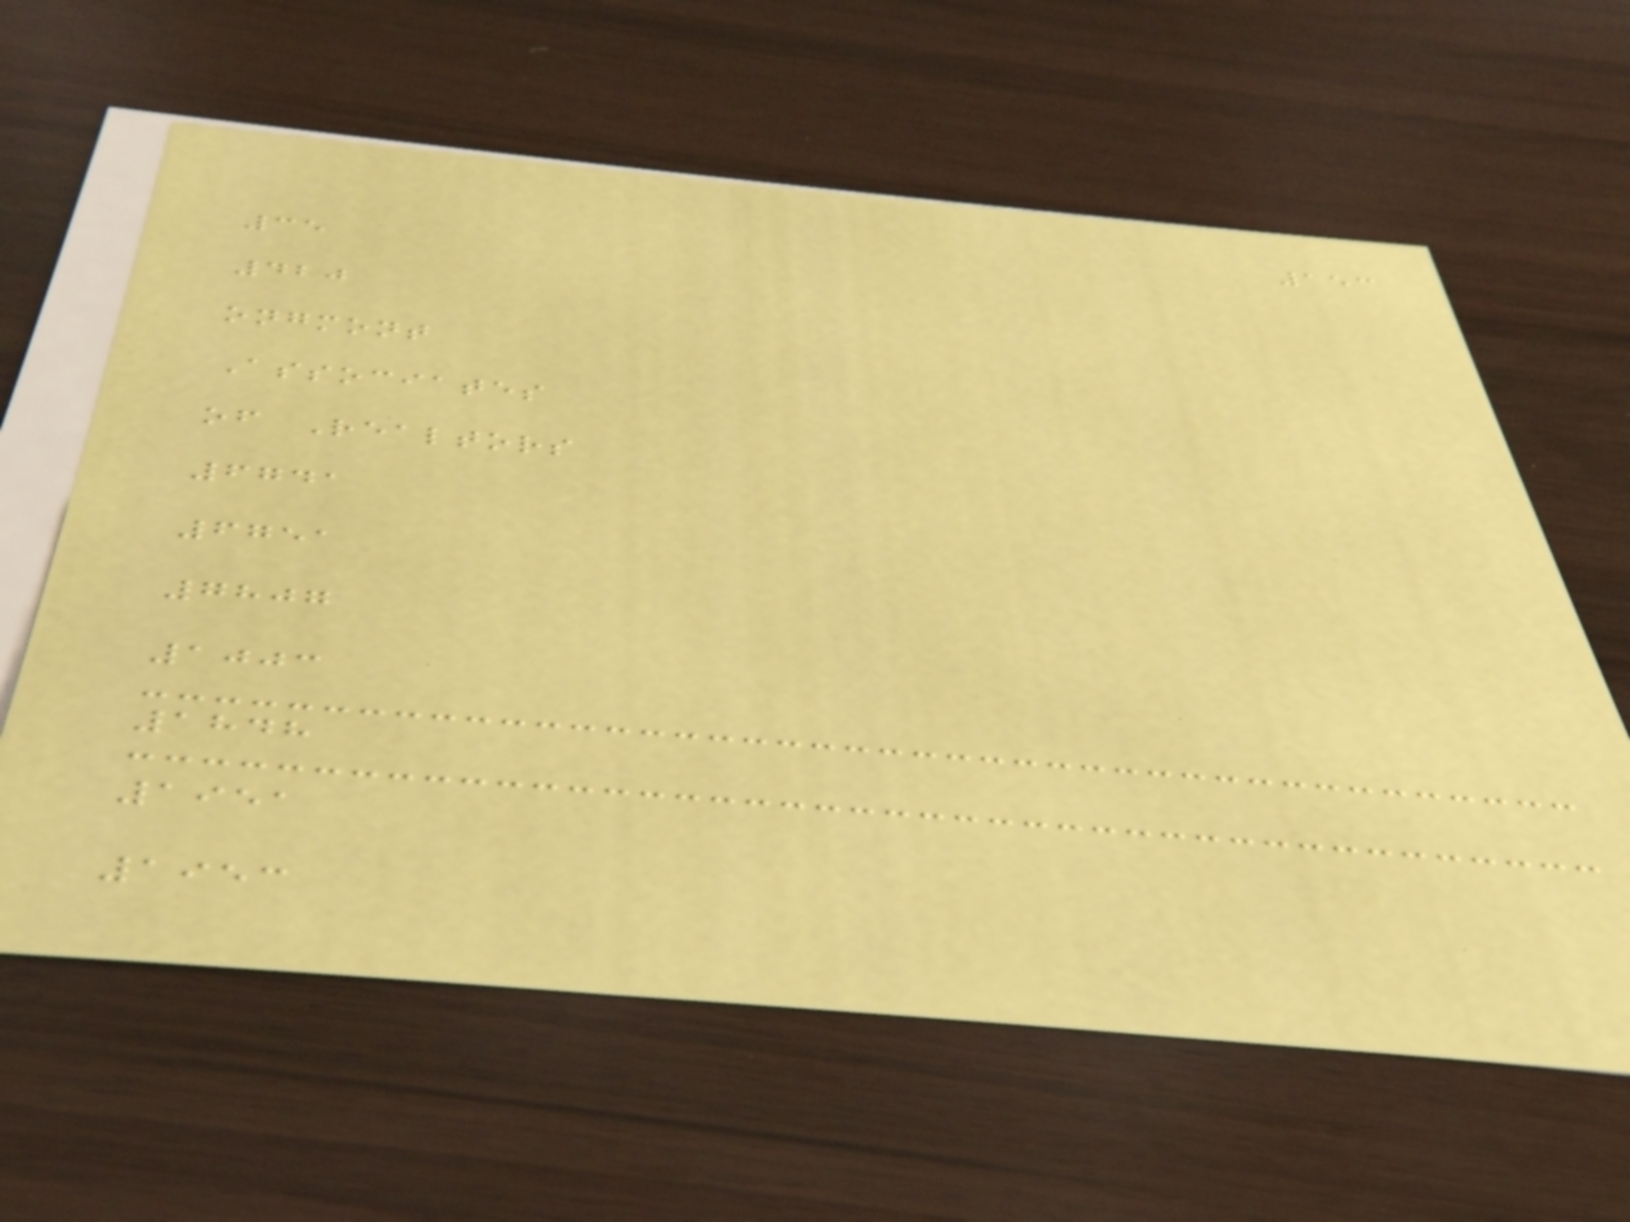153
35
420
ongmont
Associates
of Realtors
6741
6751
7807
1003
1848
1951
1953
